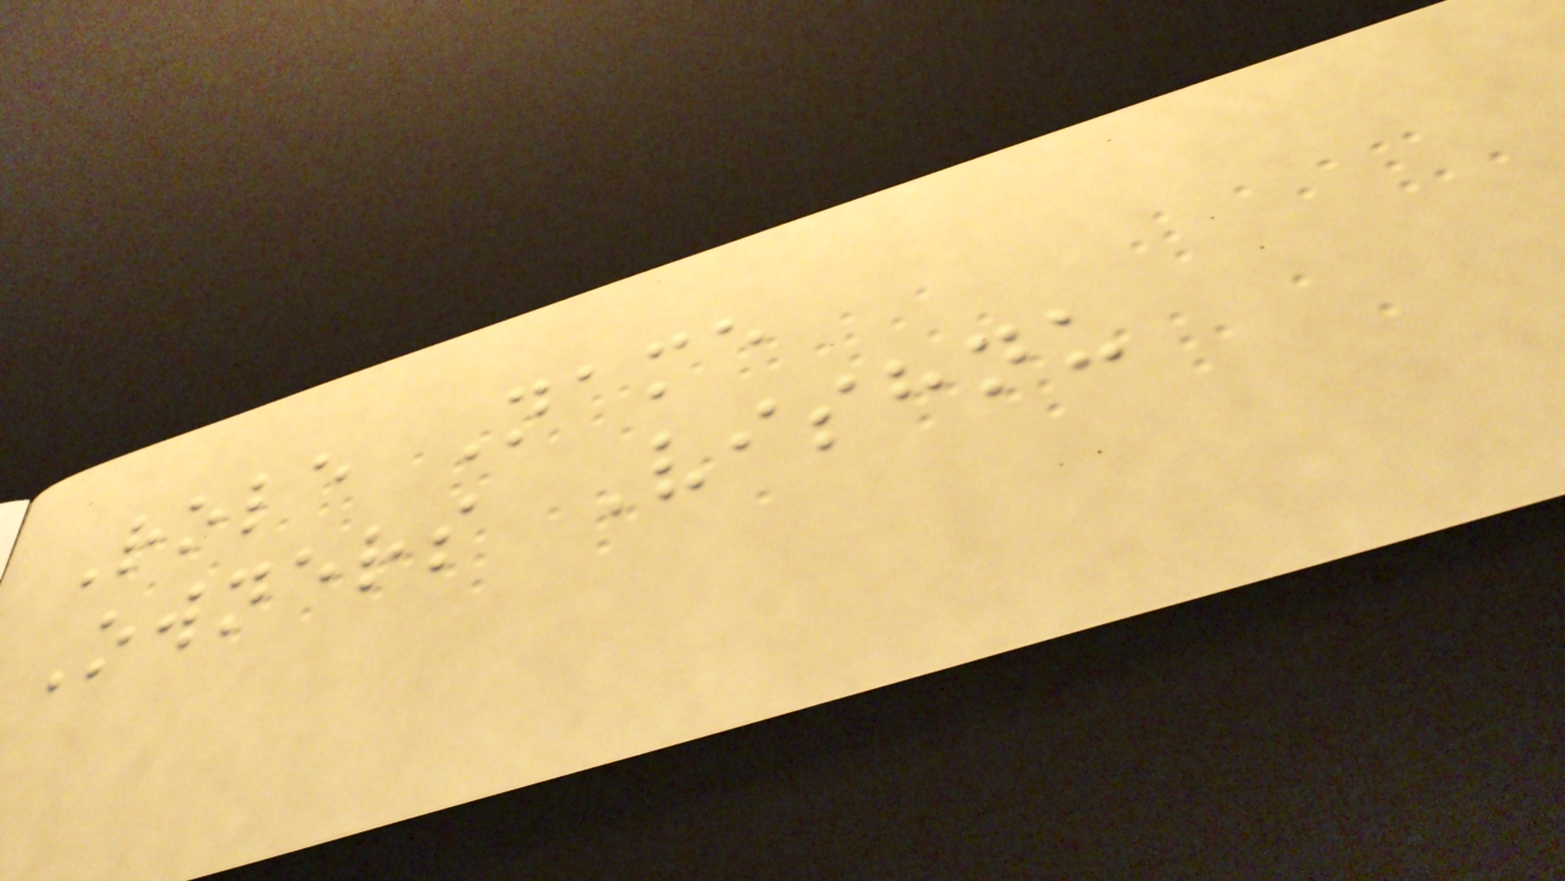Role Name
Owners Vishnu
